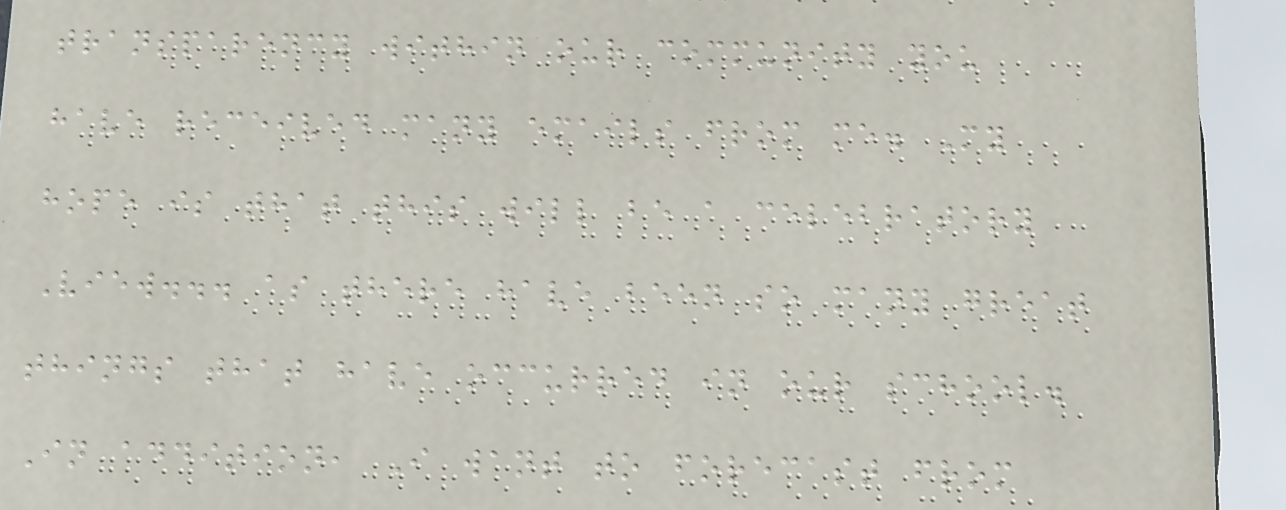transparency within our community you
have received many emails from me. My
hope is that this will be a celebratory
View... as there have been so many great
things that have occurred in our school.
In addition, I want to forecast from
